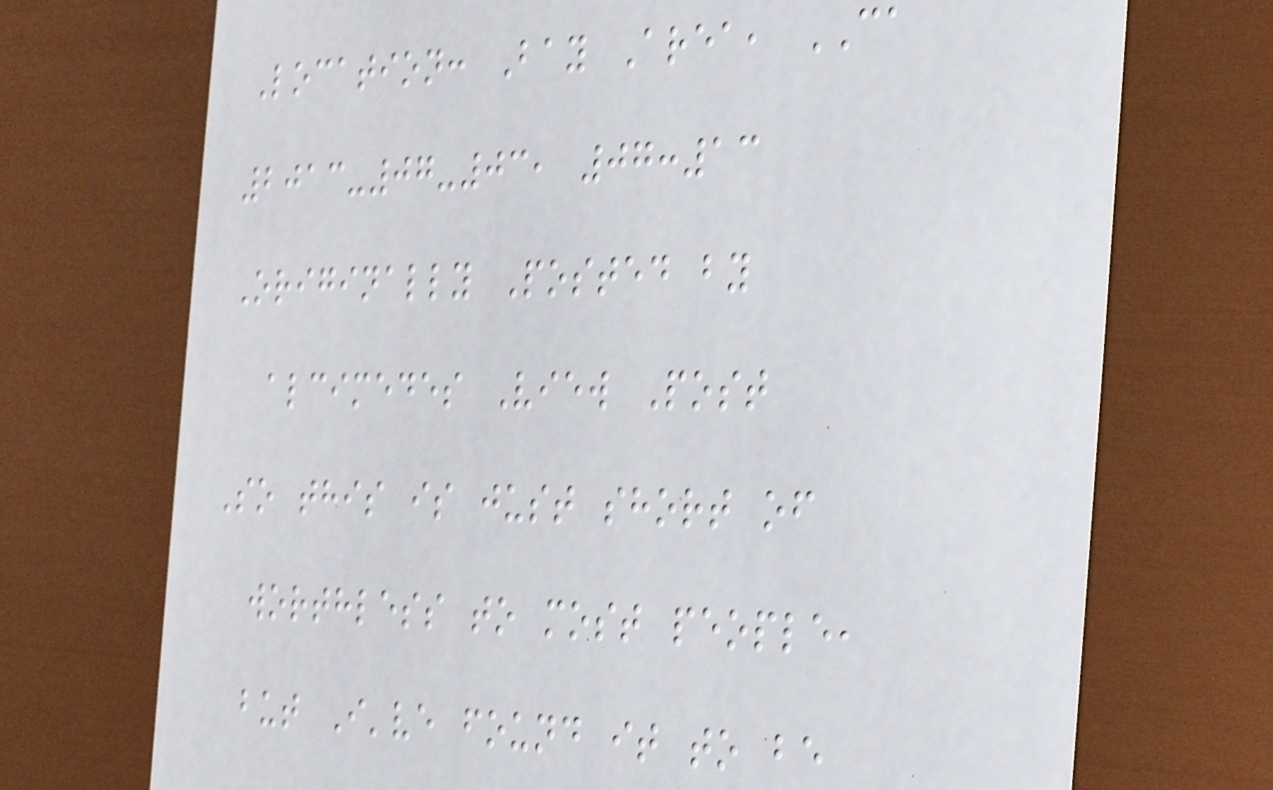Location: Bay Area, CA
2013-07-03, 07:13
Originally Posted by
alcimedes View Post
So this is just short of
worthless to most people,
but I've found it to be
